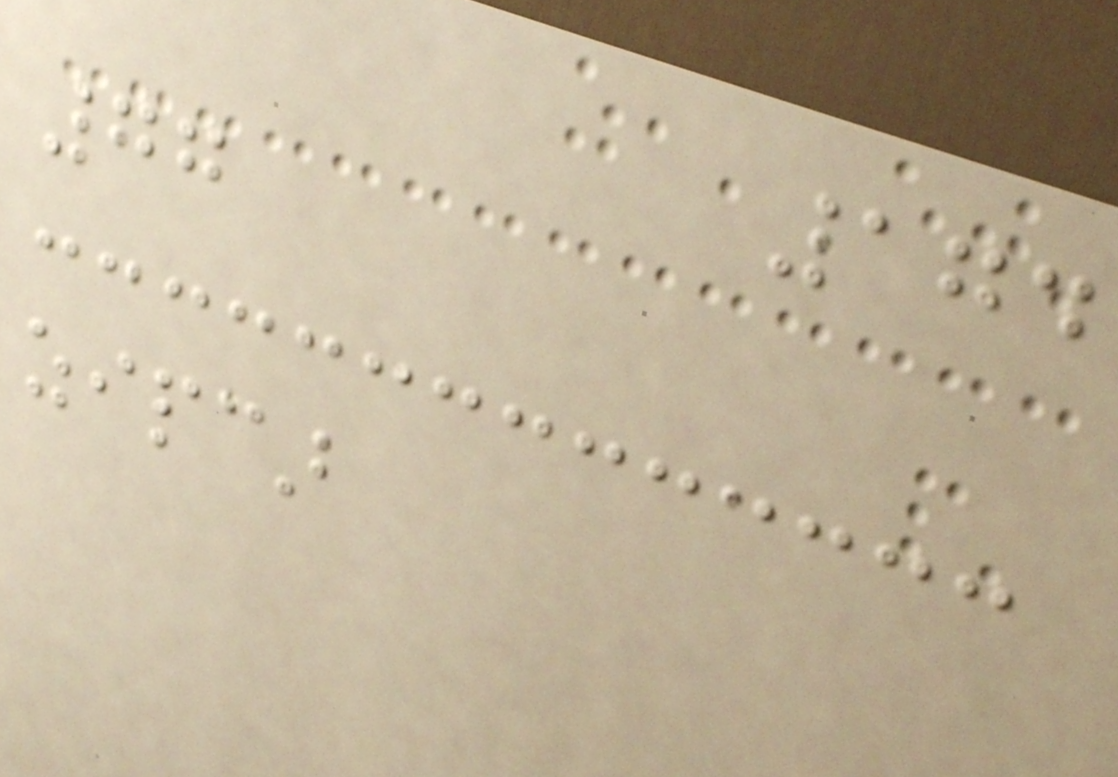174
77
zipcar
